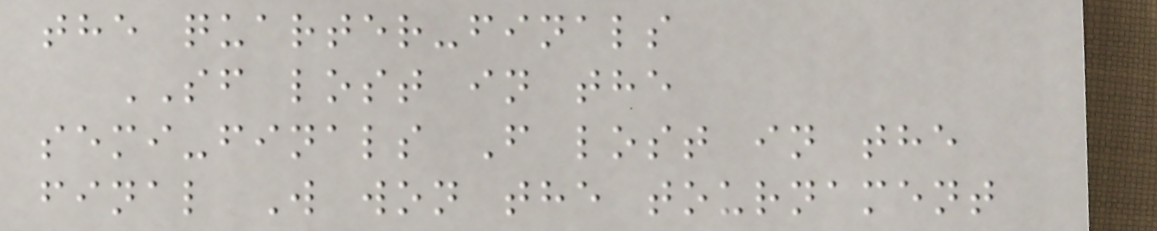the quarter-finals
SF lost in the
semi-finals F lost in the
final W won the tournament
